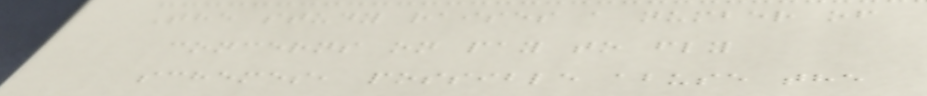The study raises a number of
concerns on pay to fly
schemes, possible abuse the
